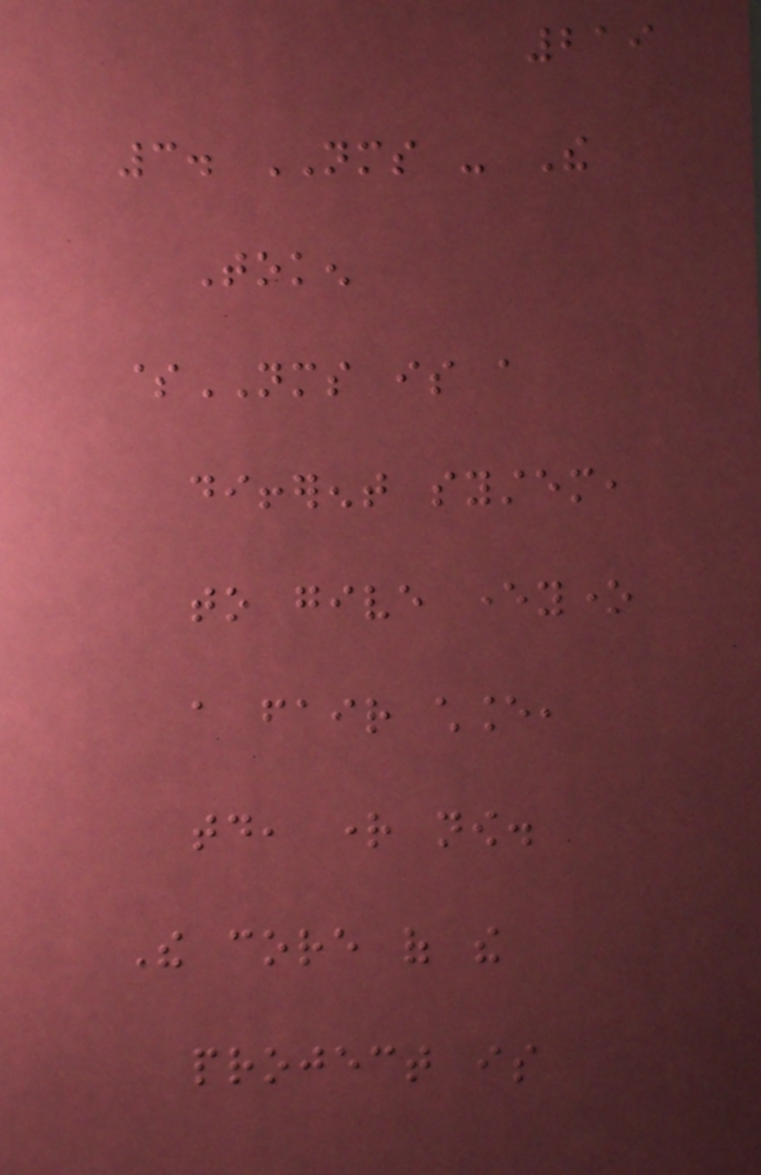219
3. NMS - The
Token
$NMS is a
different system,
to give everyone
a fair chance,
today, right now.
The core of the
project is
